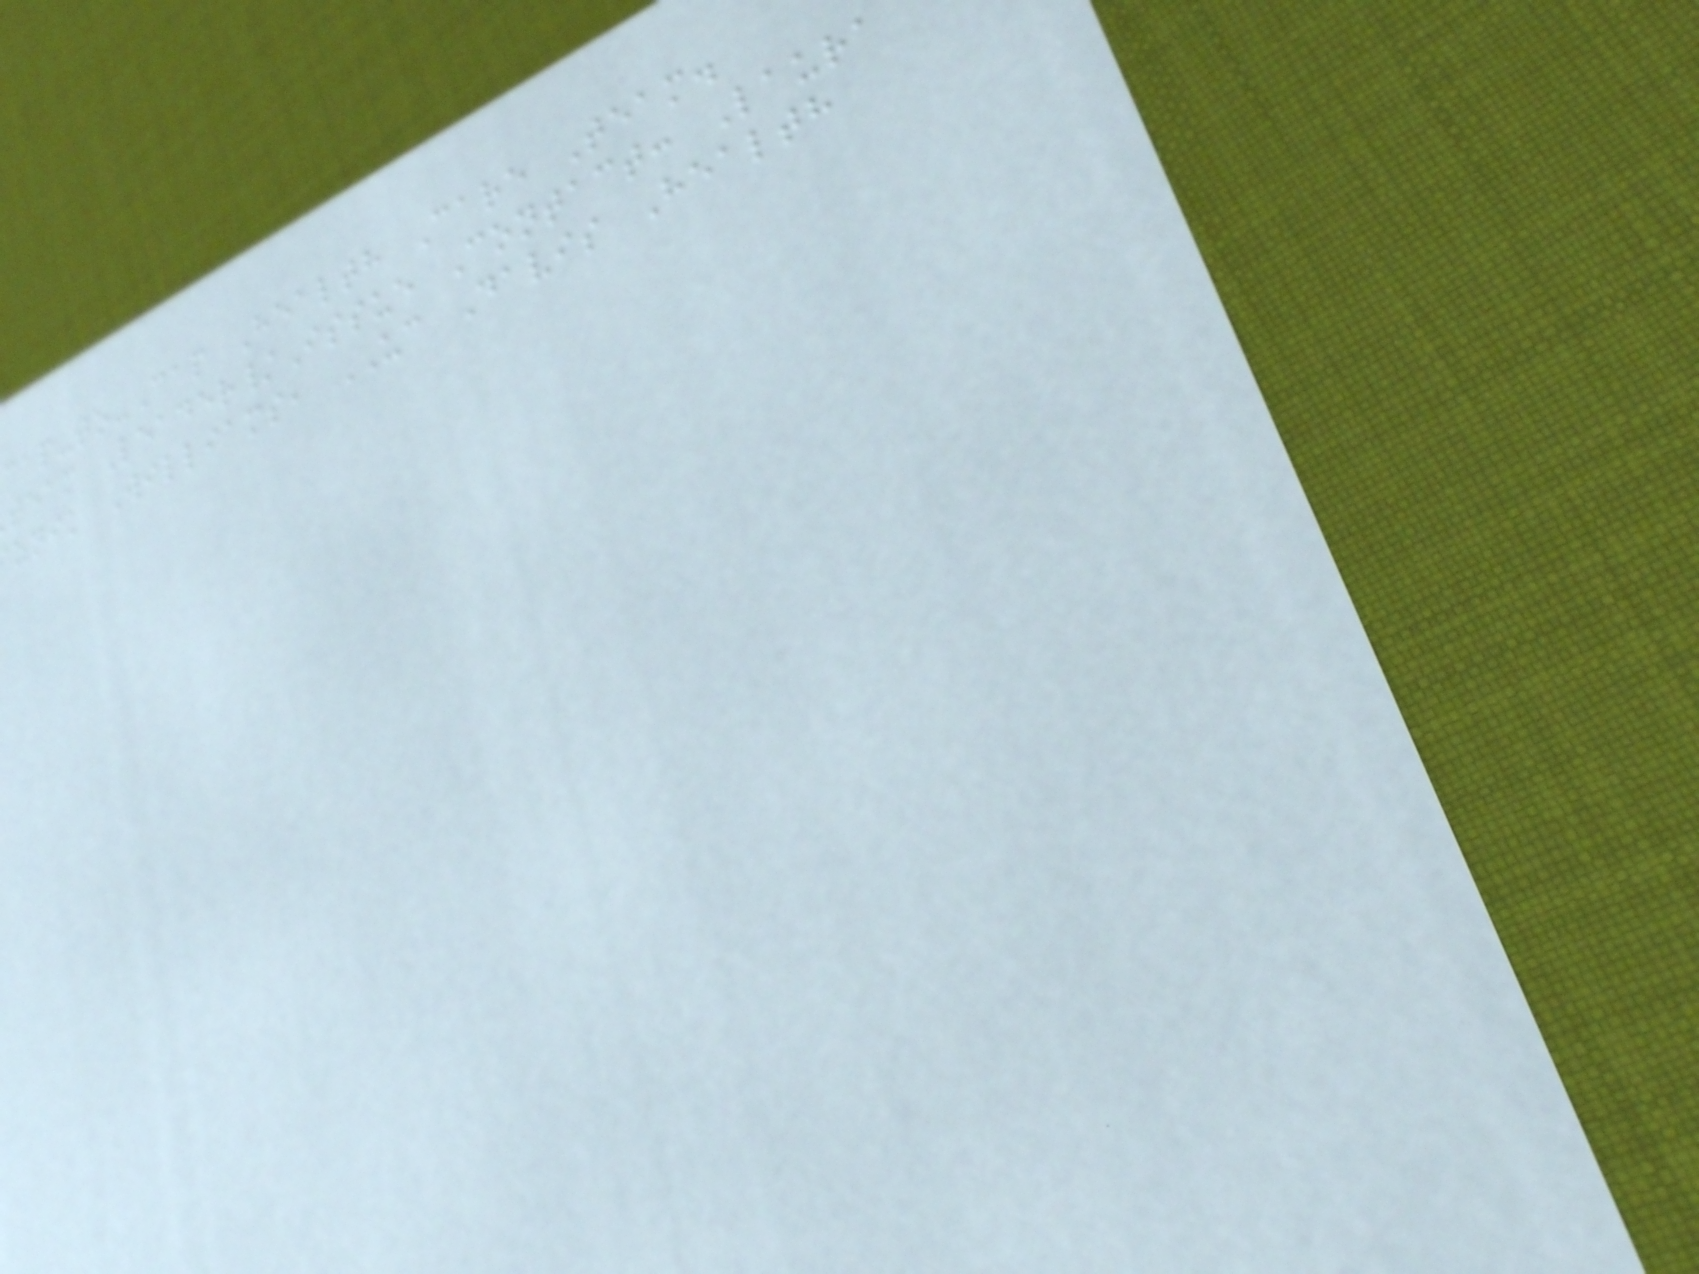ap-to-Cap Health Care Team.
team Leader/Issue Contact: Laura
znik Williams, UC Davis Health
